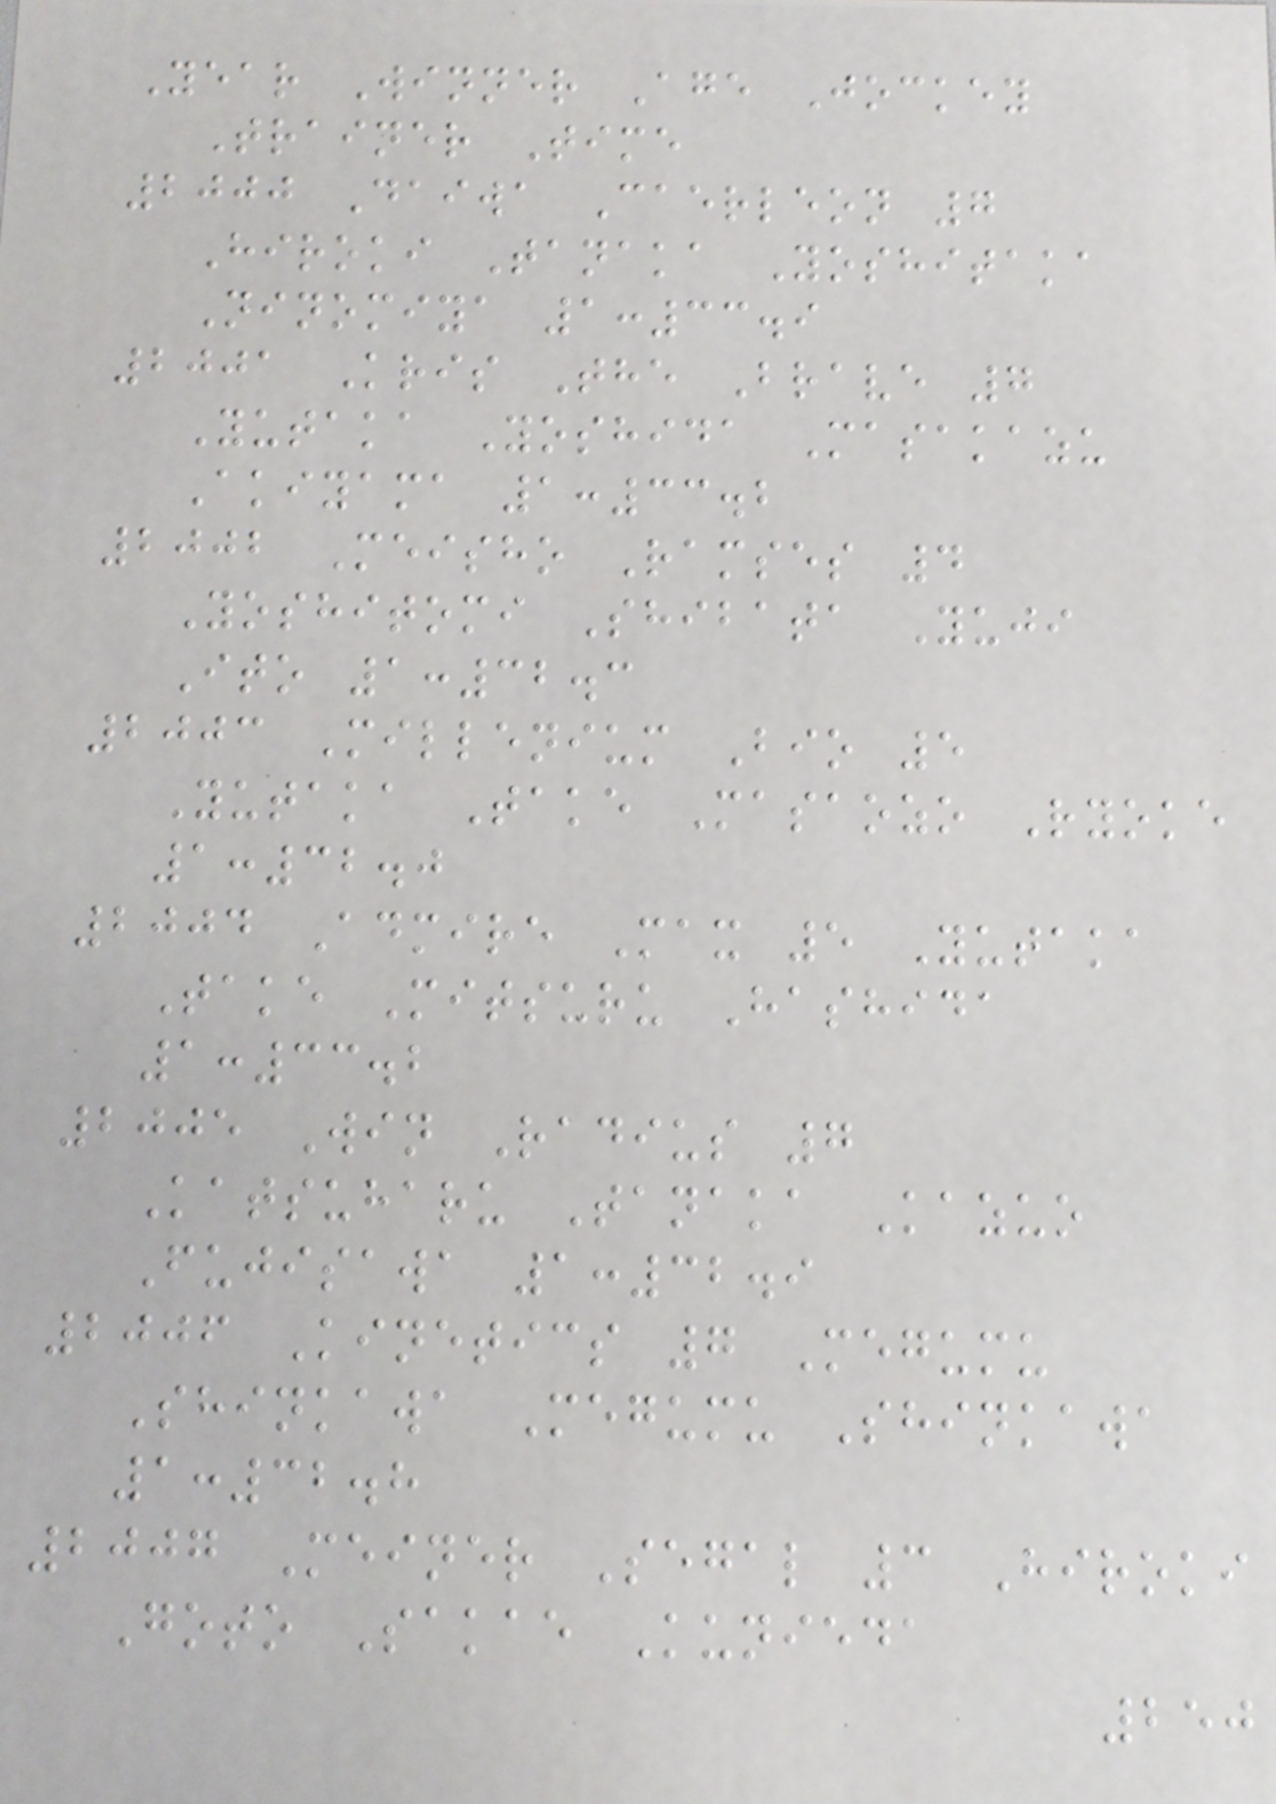Year Winner Age Jockey
Trainer Time
2000 Daiwa Caerleon 7
Hiroki Tanaka Yoshitaka
Ninomiya 1:33.9
2001 Kris The Brave 7
Yutaka Yoshida Masakazu
Akiyama 1:33.2
2002 Meisho Ramses 4
Yoshitomi Shibata Yuji
Ito 1:32.3
2003 Millenium Bio 5
Yutaka Take Masaozo Ryoke
1:32.0
2004 Admire Max 5 Yutaka
Take Mitsuru Hashida
1:33.2
2005 Win Radius 7
Katsuharu Tanaka Kazuo
Fujisawa 1:32.9
2006 Kinetics 7 Megumu
Shinkawa Megumu Shinkawa
1:32.8
2007 Meiner Segal 3 Hiroki
Goto Sakae Kunieda
250
